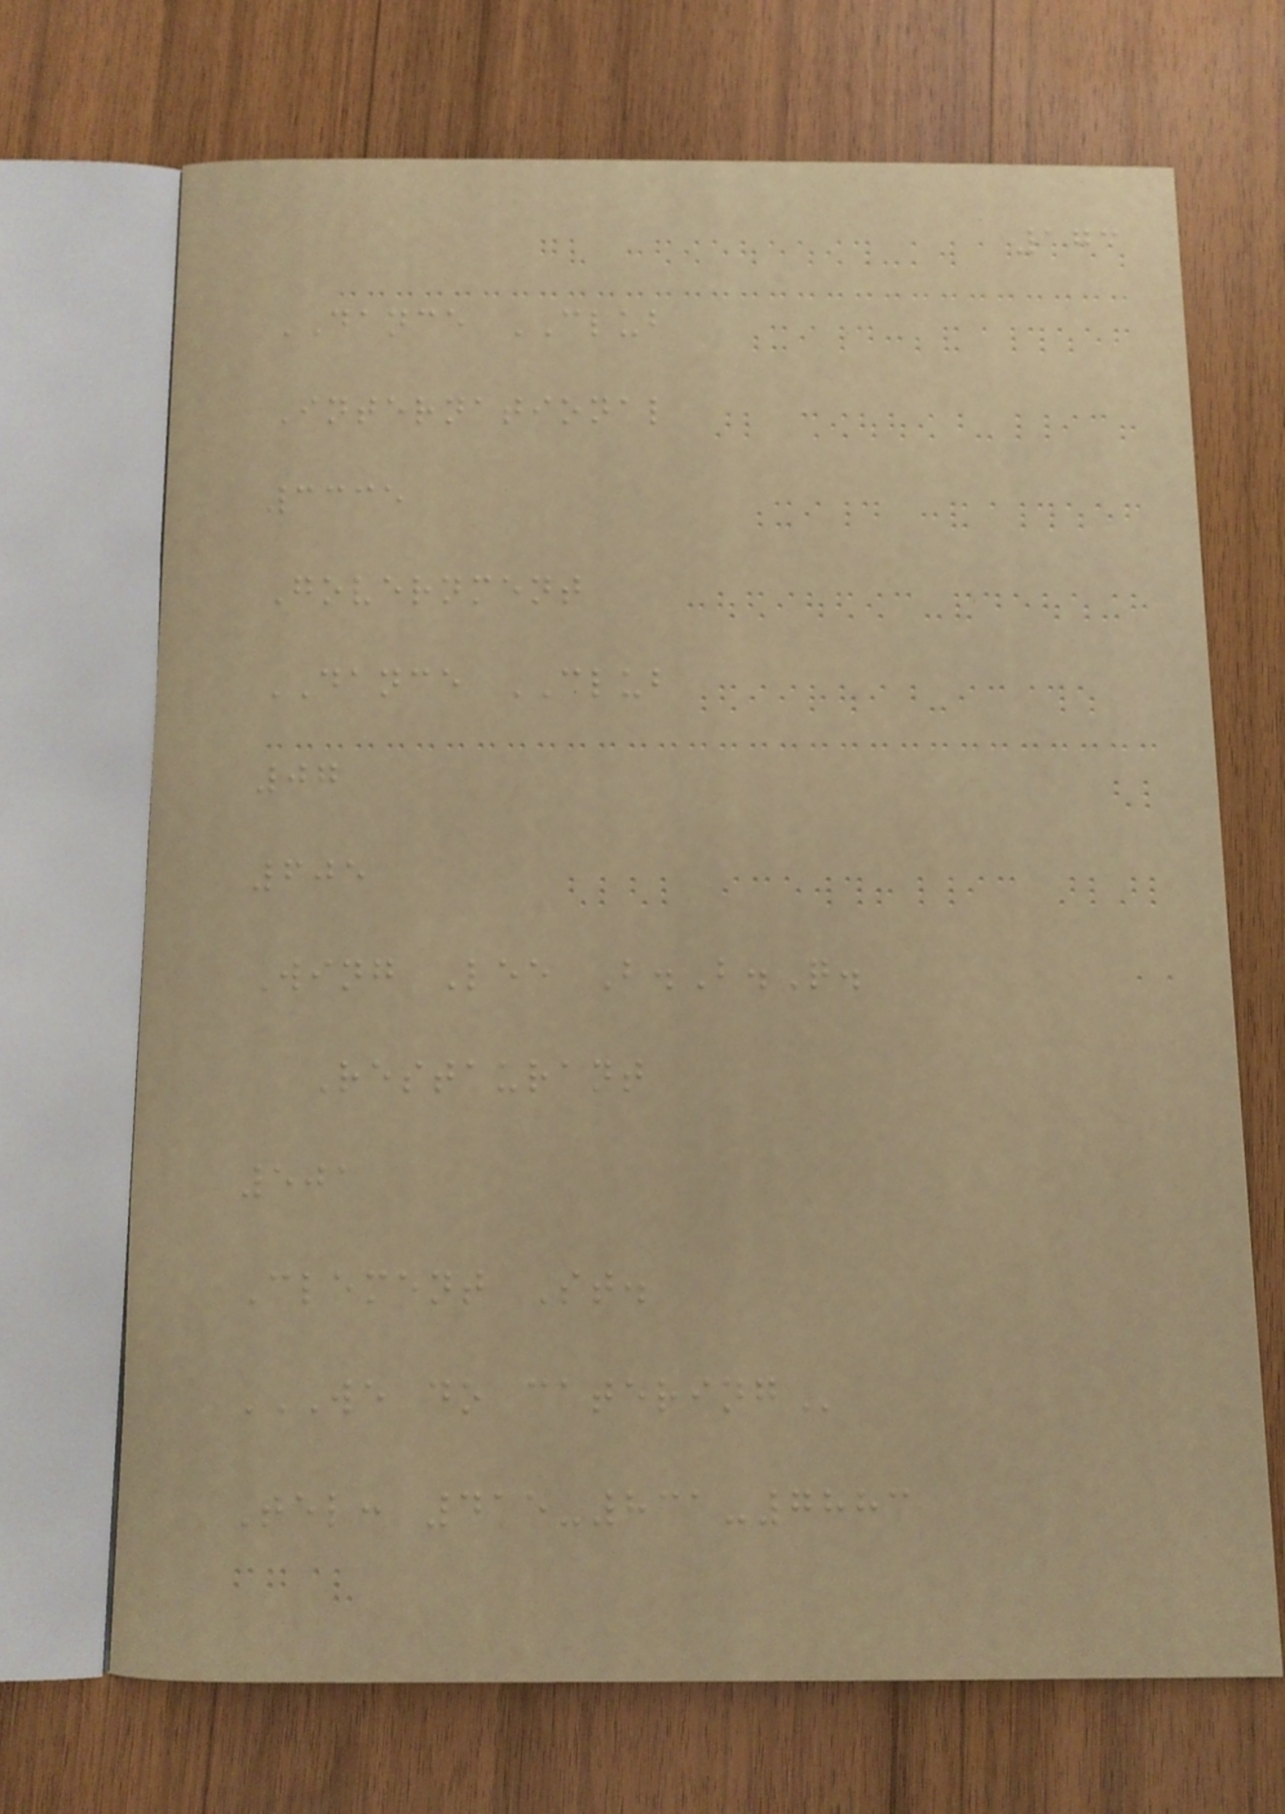173
DANCE CLUB
International
3335
Government
DANCE CLUB
07
605
Wing Lee B.B.Q.
Restaurant
501
Clement St.
WE DO CATERING
Tel: 415-831-7883
